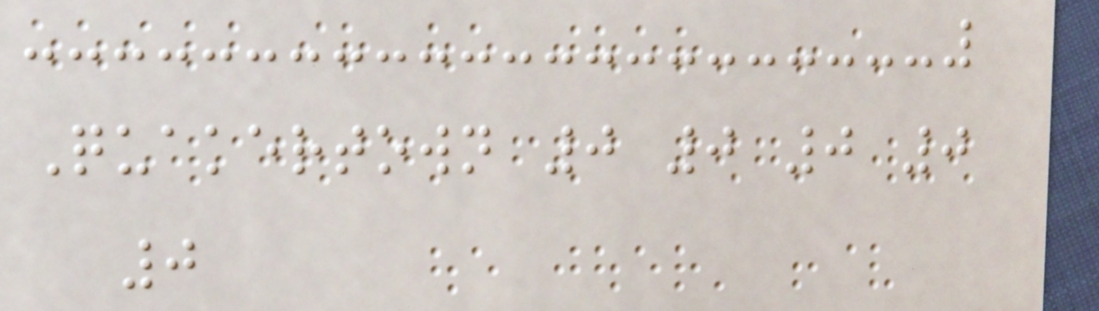Quakertown 0 0 0 0
0
